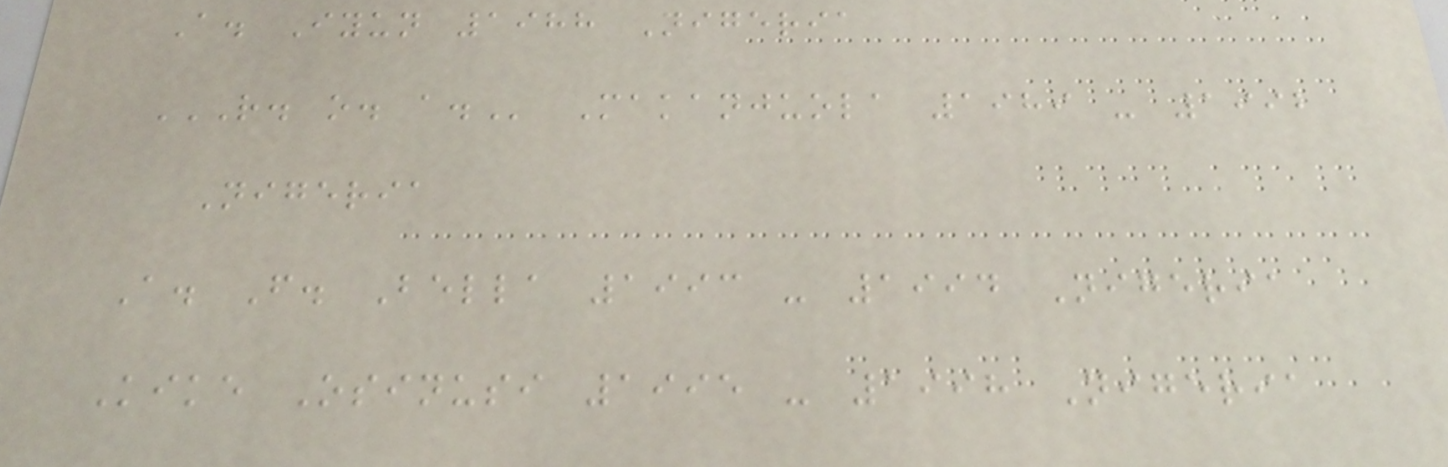A. Iyun 1988 Nigeria
R. O. A. Makanjuola 1989 - 1992
Nigeria
A. F. Bella 1993 - 1994 Nigeria
Kike Osinusi 1995 - 1998 Nigeria
